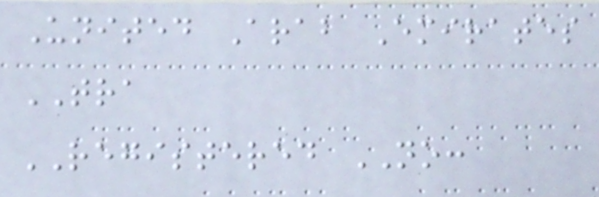United Arab Emirates
TRA
REGISTERED NO:
